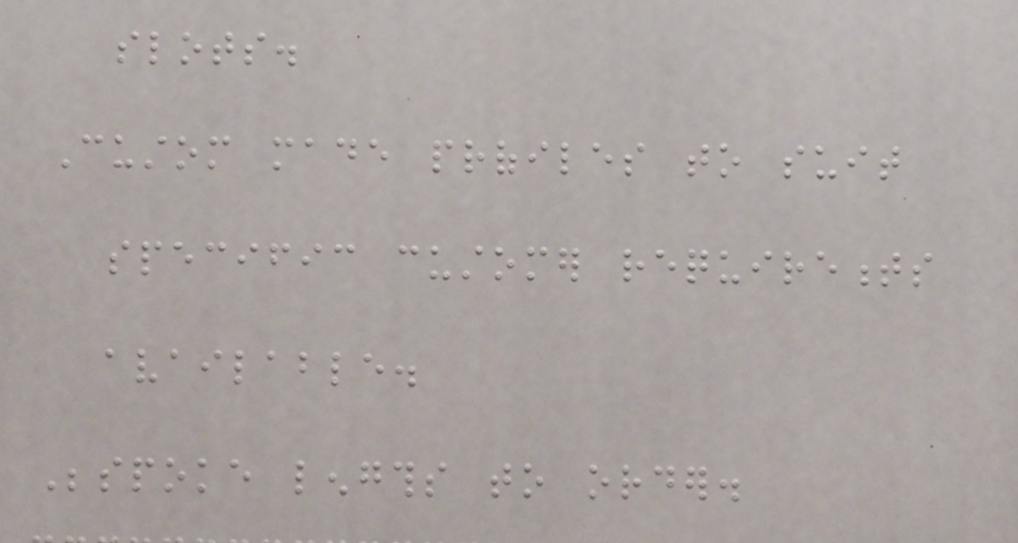slots.
Custom made profiles to suit
specific customer requirements
available.
Bespoke lengths to order.
